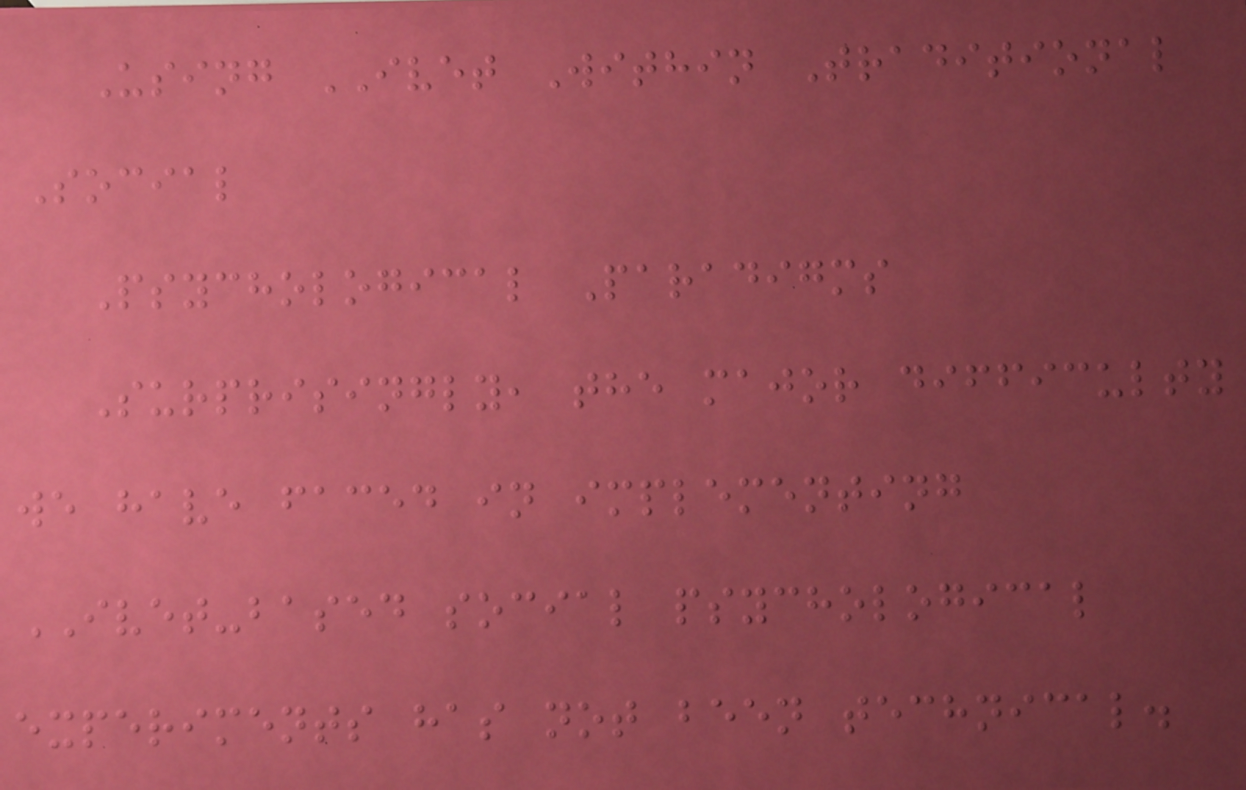Using IVET Within Traditional
Social
Psychological Paradigms
Surprisingly, the major difficulty
we have faced in implementing
IVET-based social psychological
experiments has not been technical.
